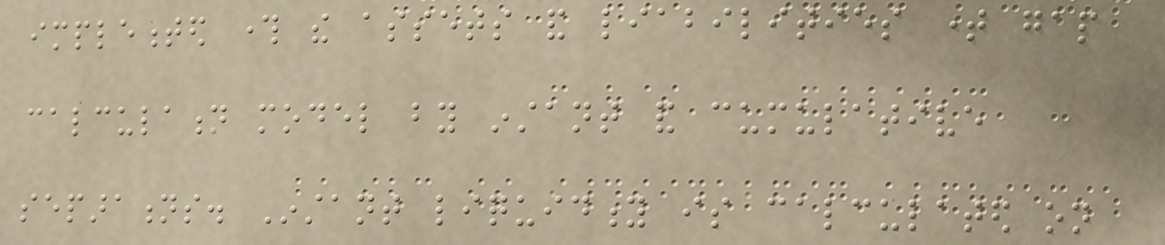implemented through the assets and liabilities time gap
calculation model by instant and cumulative
separations. Instant liquidity is calculated on
